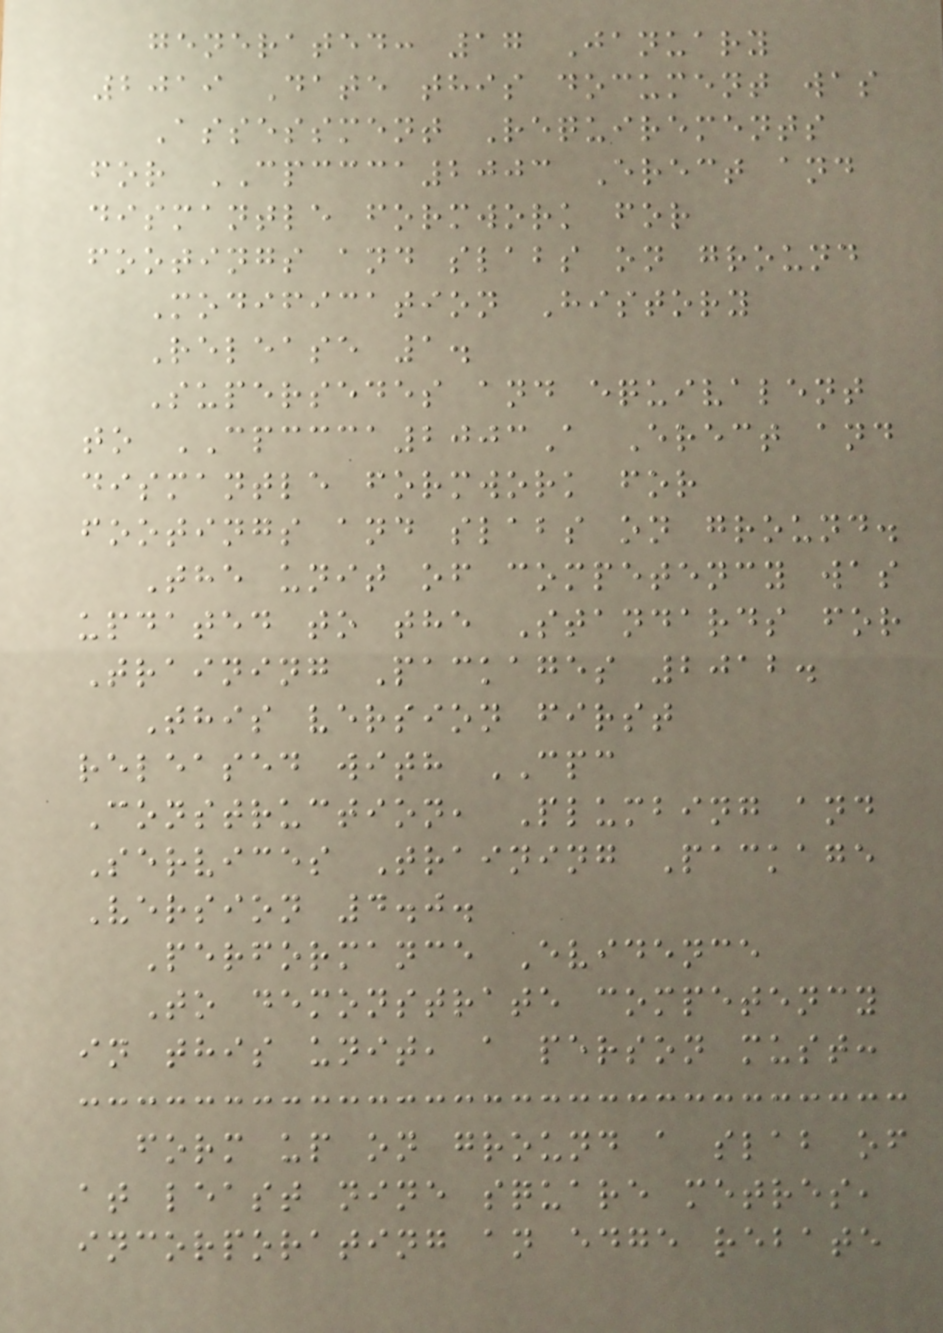generated: 17 January
2019 Date this document was
Assessment Requirements
for CPCCCA2003 Erect and
dismantle formwork for
footings and slabs on ground
Modification History
Release 1.
Supersedes and equivalent
to CPCCCA2003A Erect and
dismantle formwork for
footings and slabs on ground.
The unit of competency was
updated to the Standards for
Training Packages 2012.
This version first
released with CPC
Construction, Plumbing and
Services Training Package
Version 4.0.
Performance Evidence
To demonstrate competency
in this unit, a person must:
form up on ground a slab of
at least nine square metres,
incorporating an edge rebate
